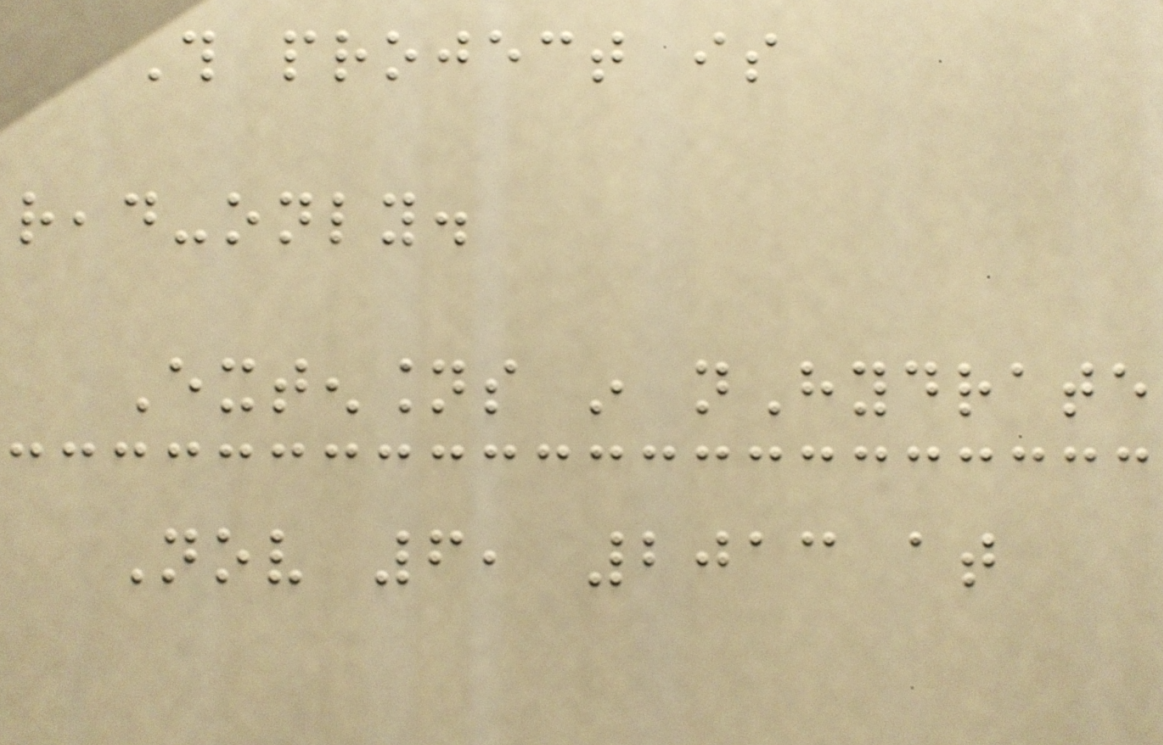This project is
read-only.
Extensions in nHydrate
Nov 6, 2013 at
